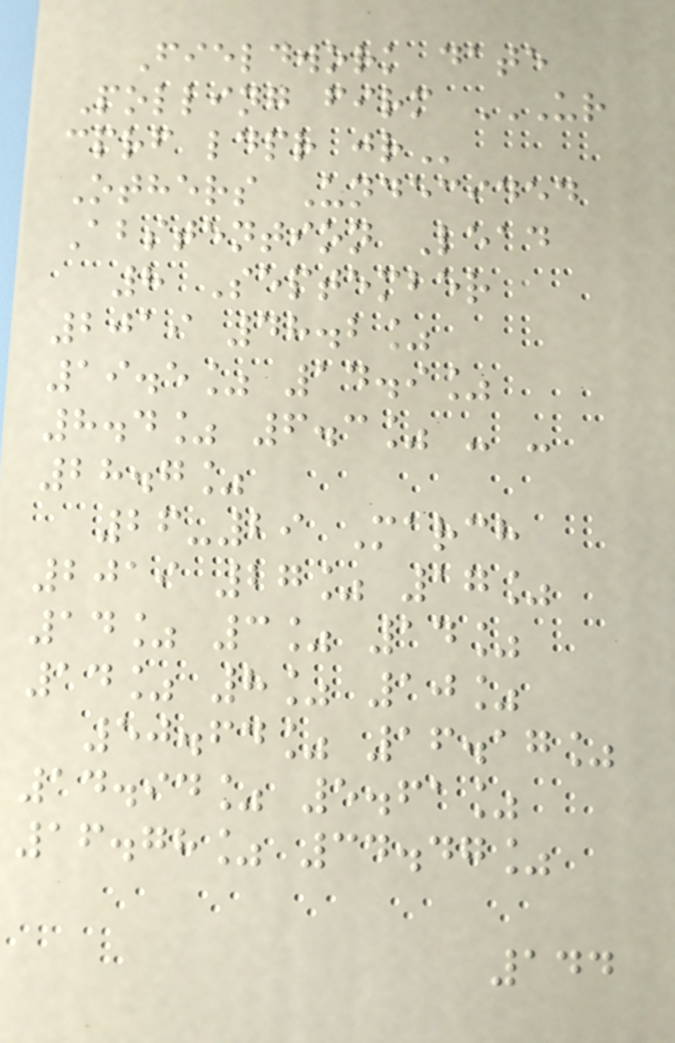Fieldwork date
Polling firm UR
CPRF LDPR JR
Others Undecided
Abstention Lead
8 September
2019 48.2%
19.5% 14.9%
8.4% 6.3% - -
28.7%
26-29 March
2019 27% 17%
14% 3% 14%
14% 8% 10%
50.64% 16.17%
14.94% 5.61%
16.78% 34.47%
144
